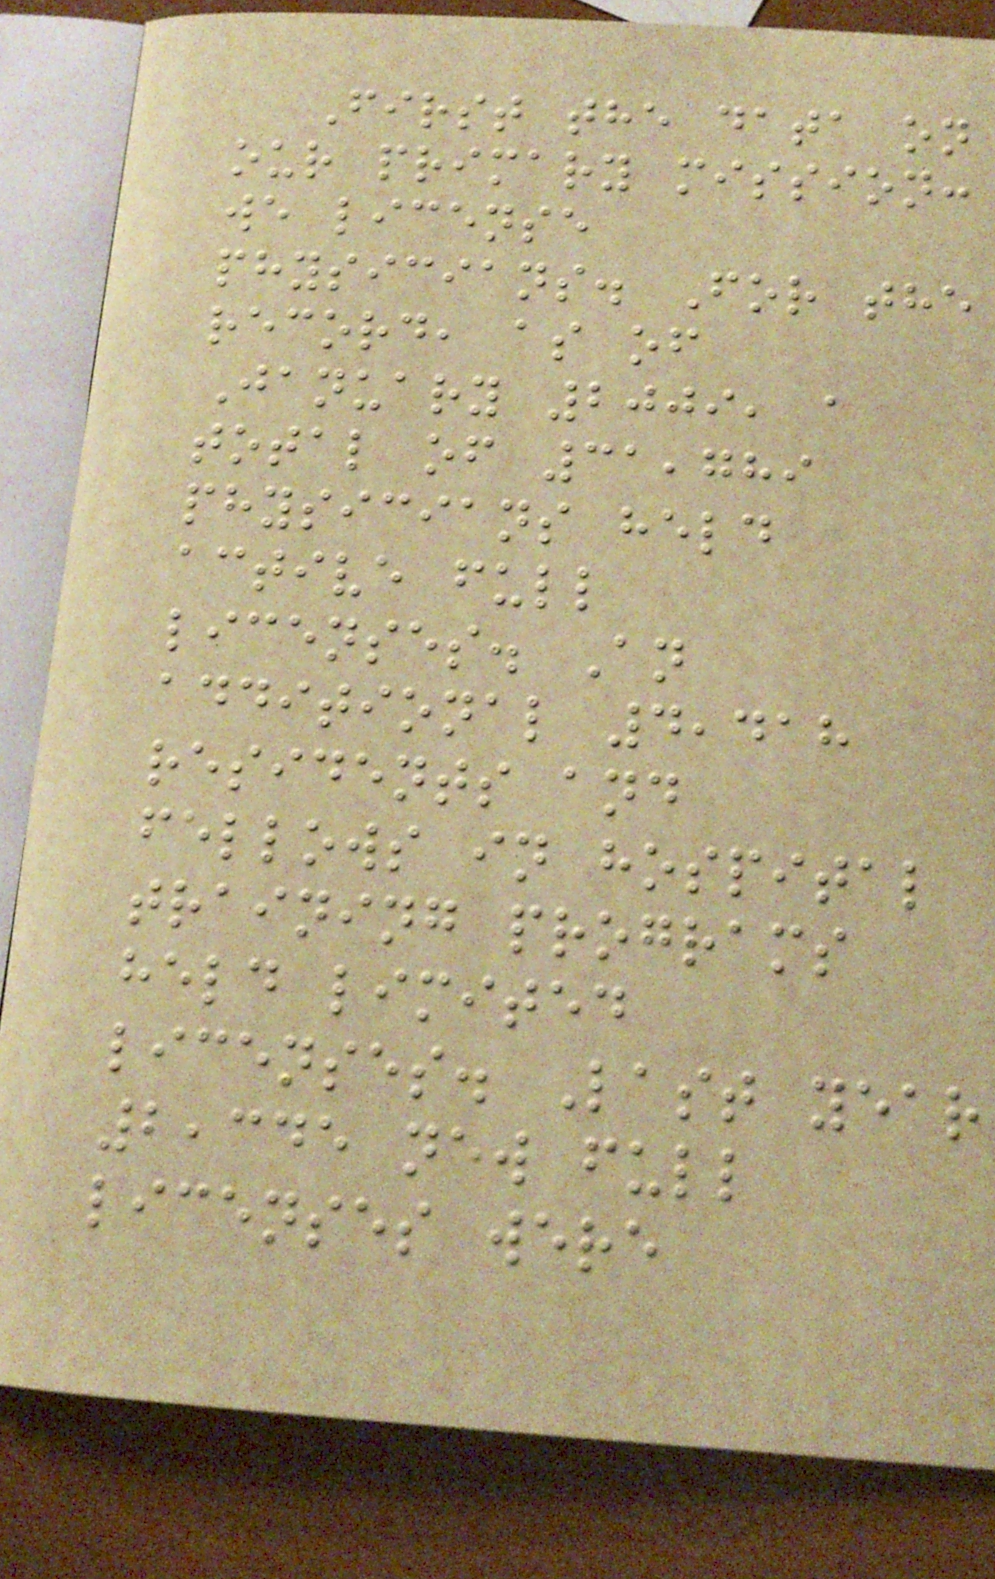First the data on
our primary mission:
we license
physicians. For the
record, as of
January 2009, a
total of 31,789
physicians held
active full
licenses. An
additional 4,418
residents and
fellows in hospital
training programs
held limited
licenses. Last year
2,345 new full
licenses were
